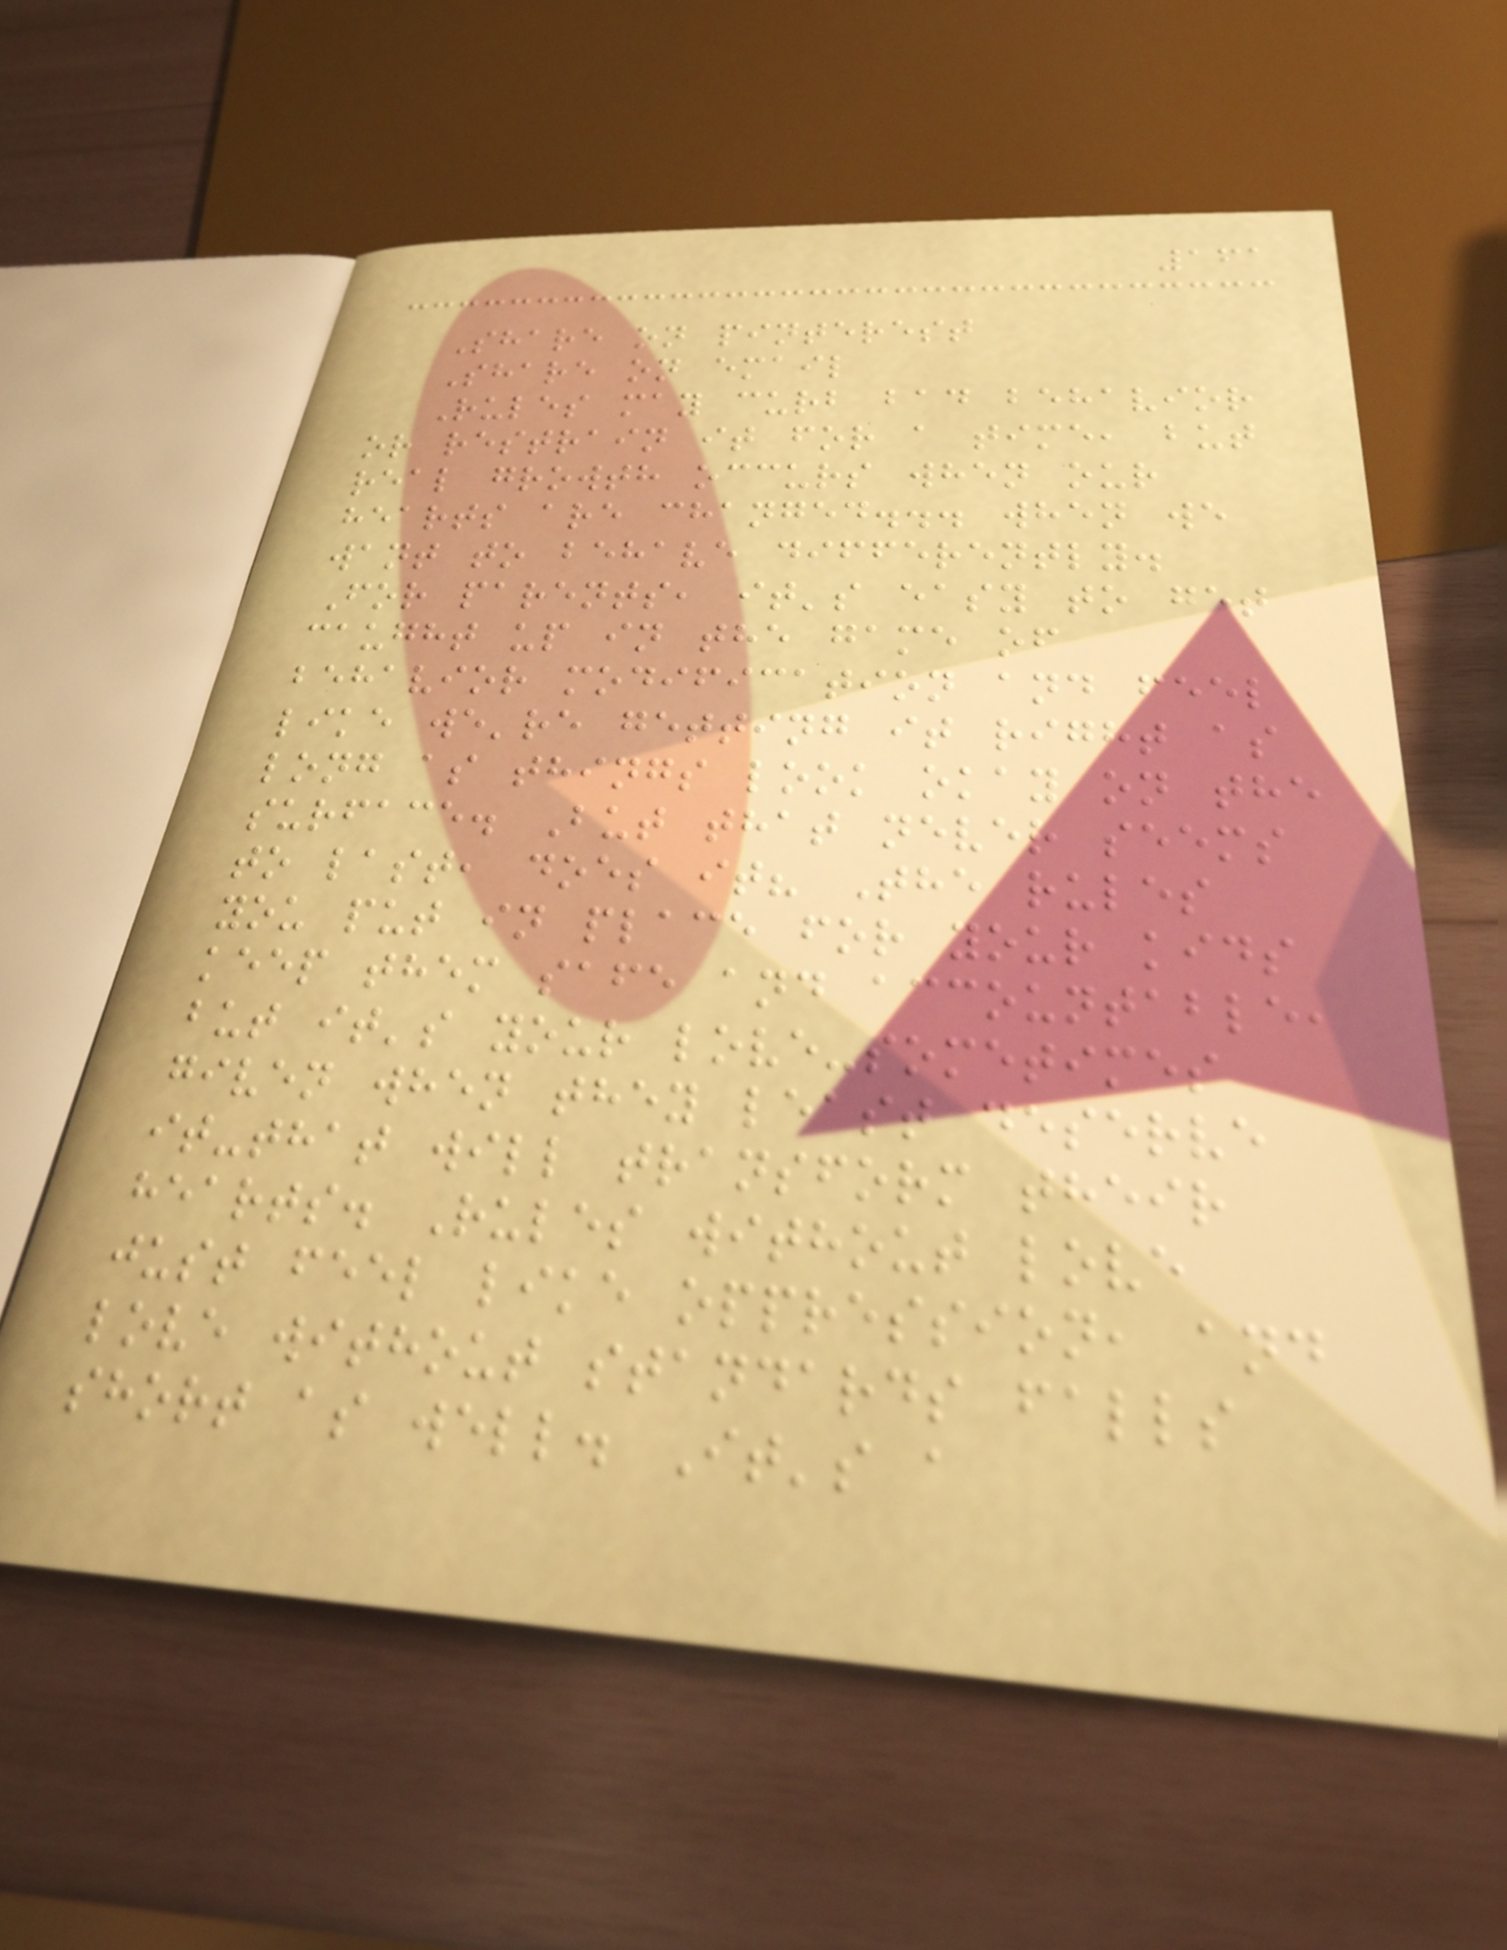161
Share on pinterest
Share on email
Rules may curb bad behavior
or restrain it for a time, but
real growth occurs when our
hearts are changed... when we
want to behave differently.
For parents, it's easy to get
caught up in the game of
behavior modification and feel
like we're getting it right as
long as things look okay on the
surface. But that never seems
to last, does it? The rules
you put in place for your kids
keep them safe and accountable,
but it's your love-sometimes
given when they least deserve
it-that will transform their
hearts. Rules without love
just feel like oppression, and
love without standards falls
short as well. It's a
